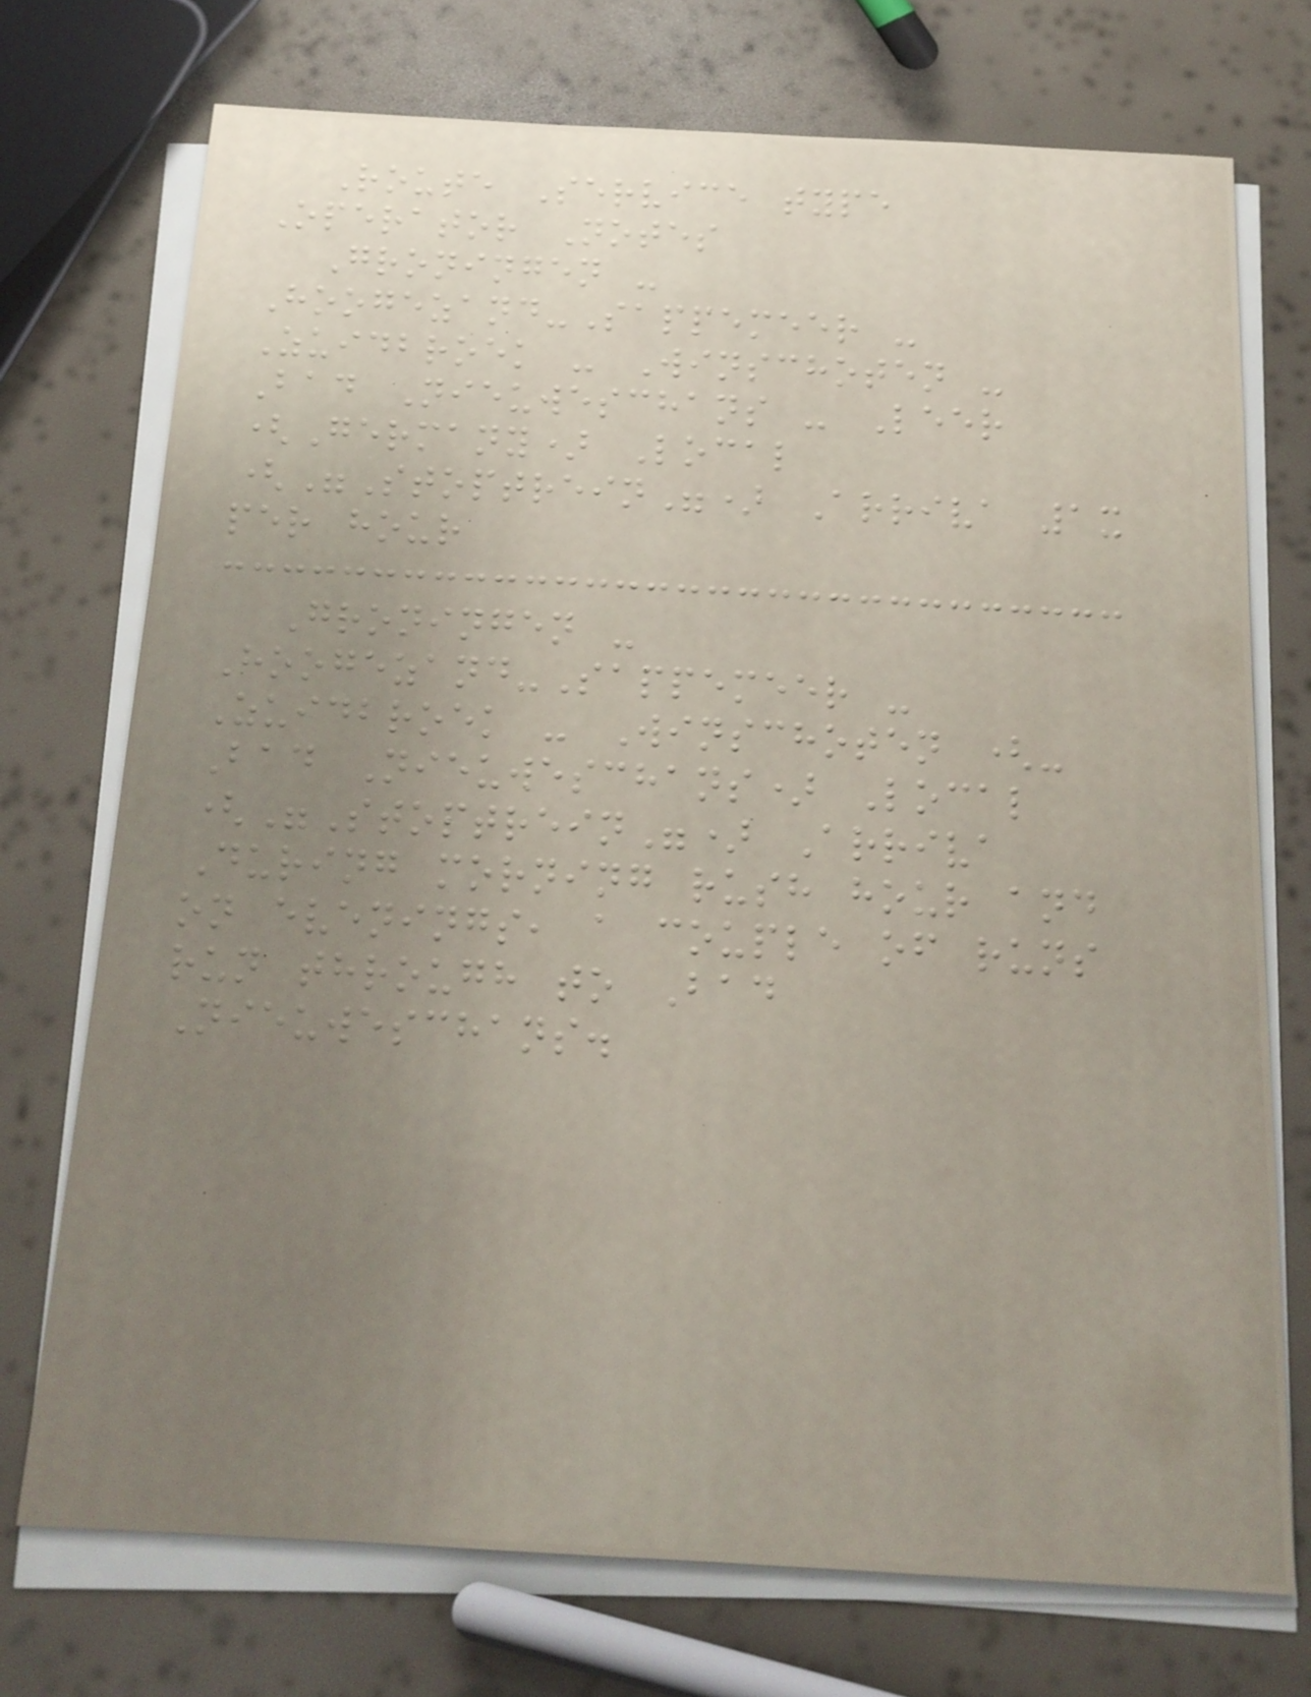Route Service type
Operator Notes
Groningen -
Hoogezand-Sappemeer -
Zuidbroek - Winschoten -
Bad Nieuweschans - Leer
(Germany) Local
("Stoptrein") Arriva 1x
per hour
Groningen -
Hoogezand-Sappemeer -
Zuidbroek - Winschoten (-
Bad Nieuweschans) Local
("Stoptrein") Arriva
During morning rush hour and
on evenings, a couple of runs
run through to Bad
Nieuweschans.
